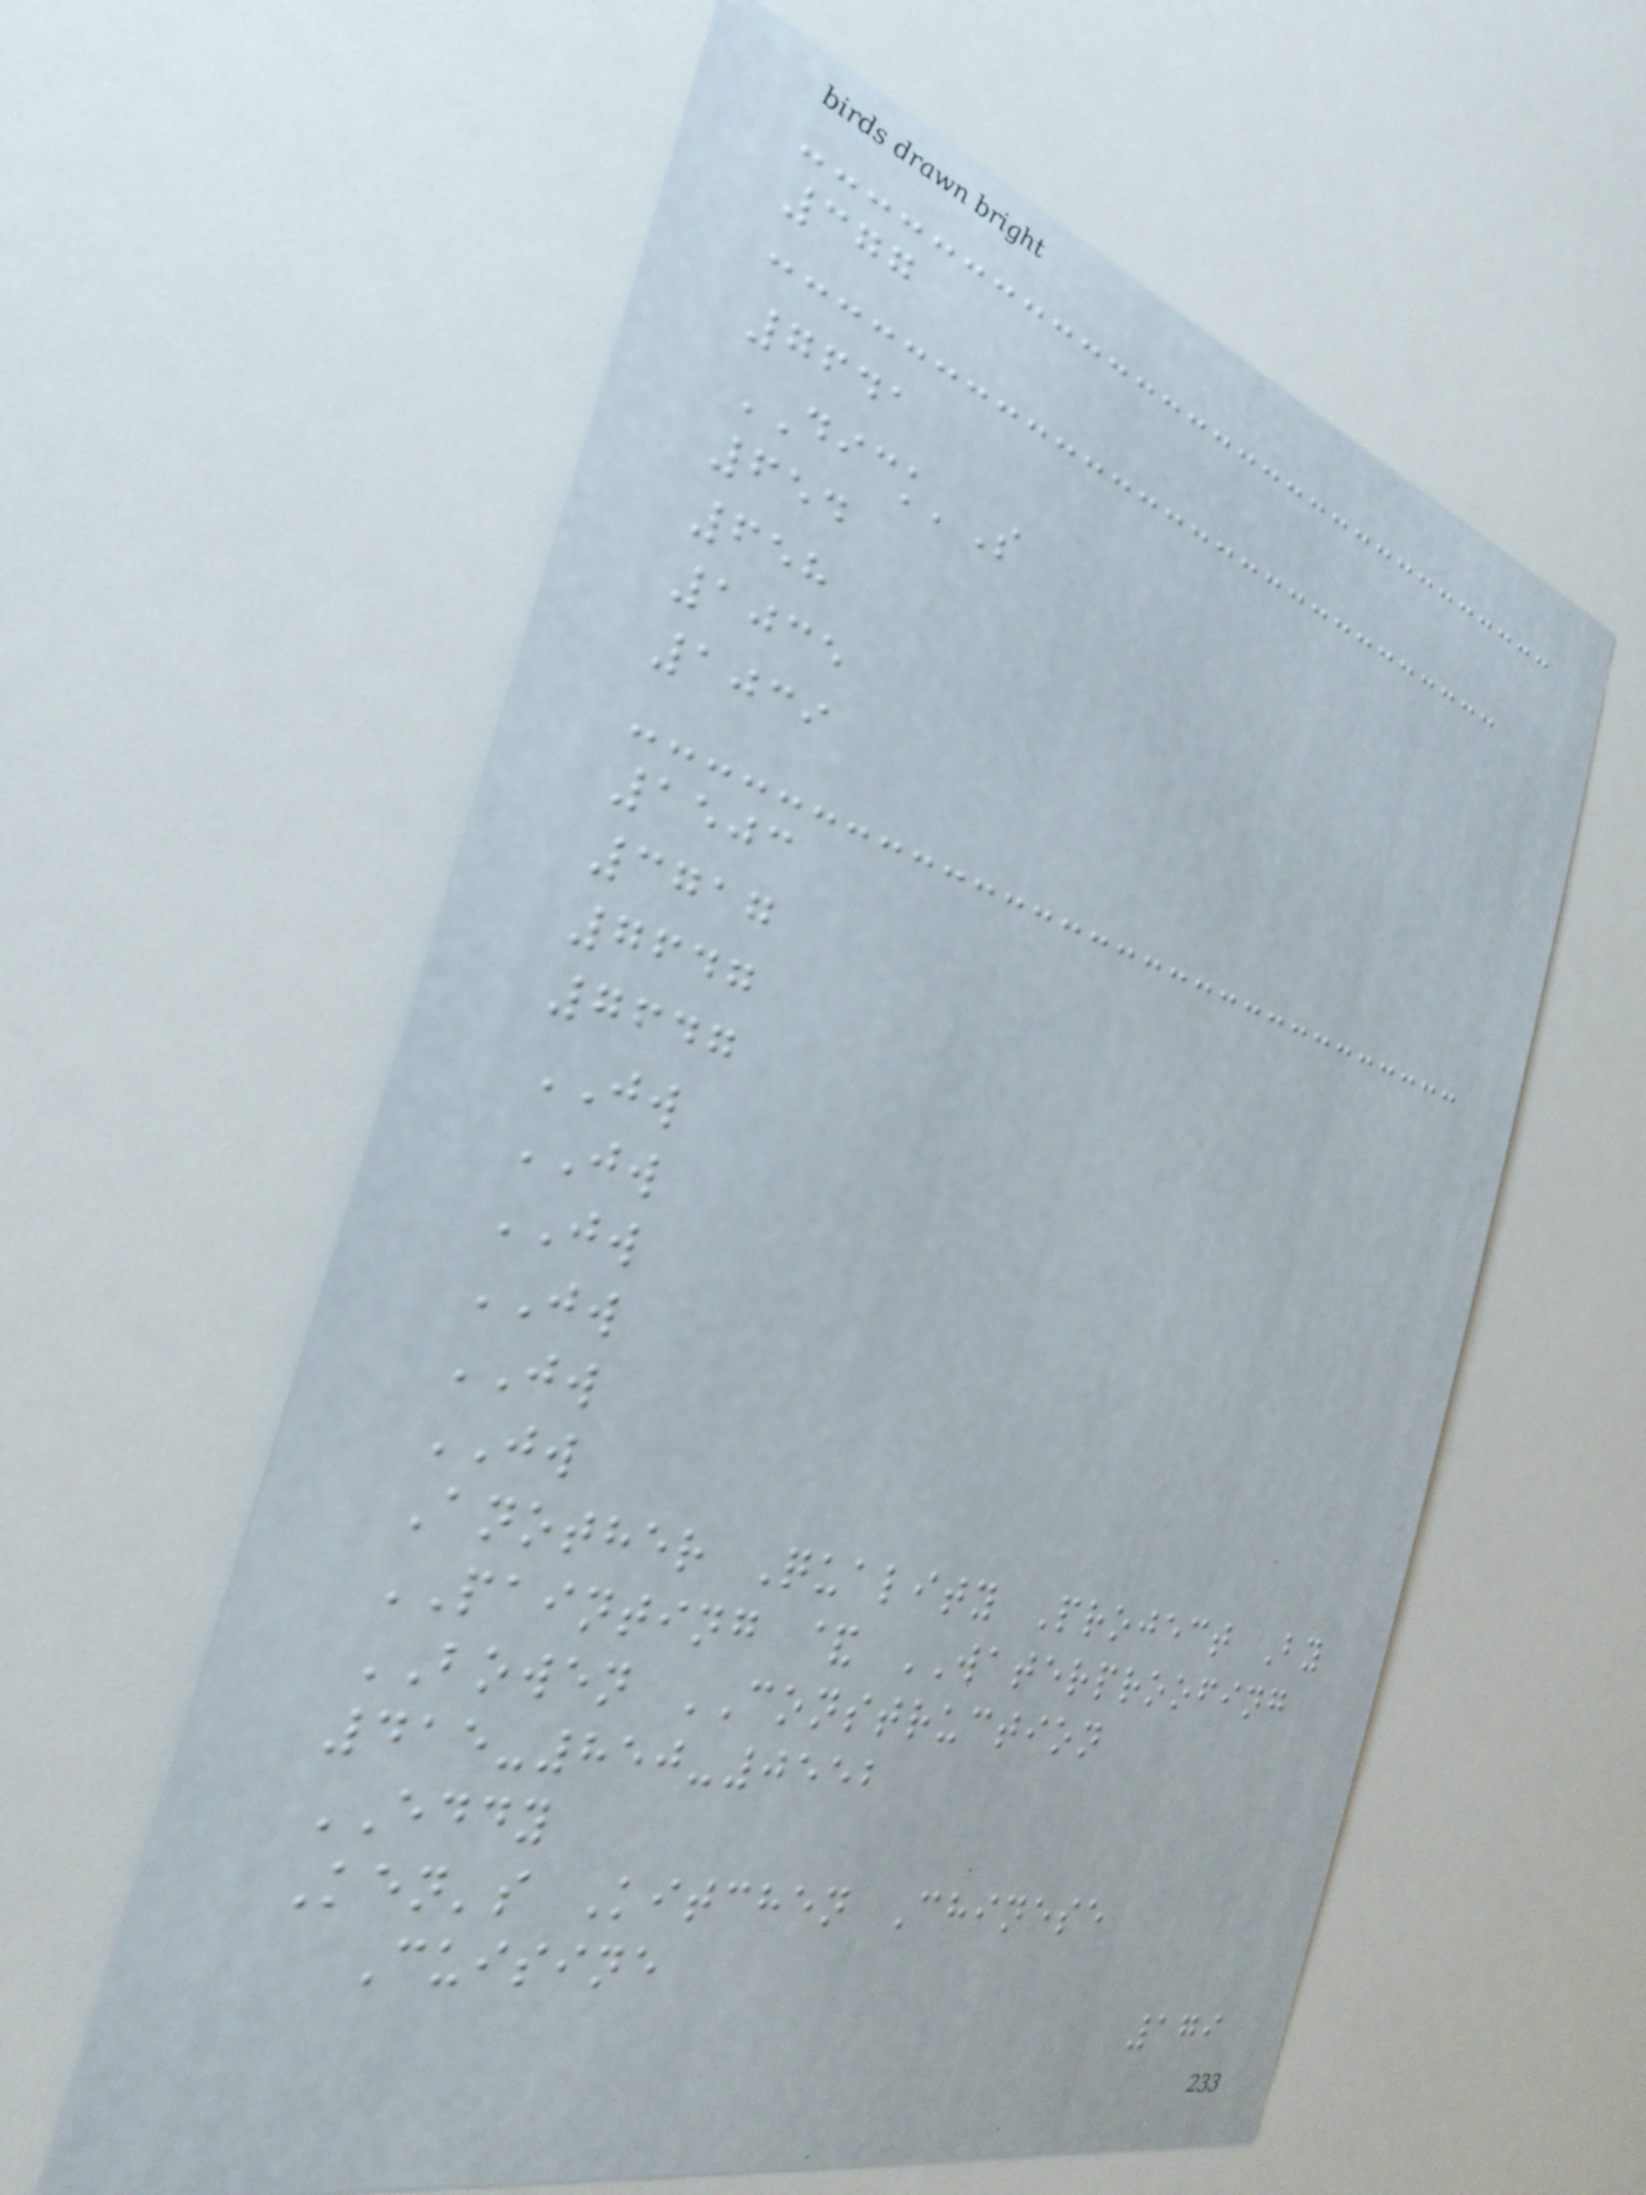377
7641
DICK'S
654
658
1035
1039
1503
3717
7647
7647
JW
JW
JW
JW
JW
JW
Another Quality Project By
PAINTING & WATERPROOFING
BOWEN CONSTRUCTION
415-850-0552
EDDY
Ken's Kitchen Chinese
Cuisine
179
